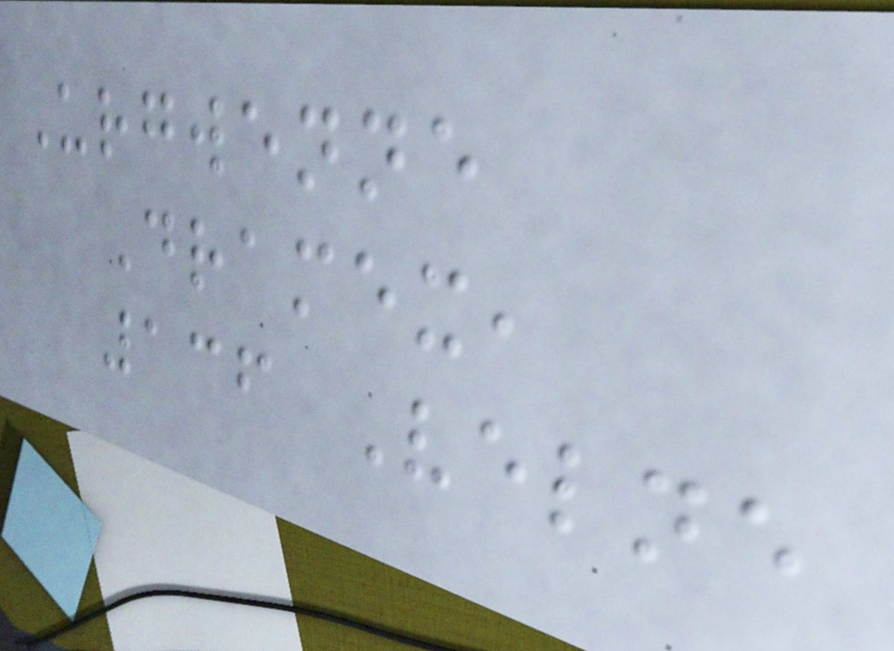Urgwenne
Dramex,
136 Velne
